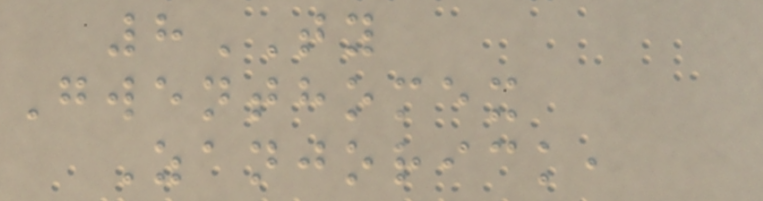8TY
Gwenthomex
Zanjorick,
